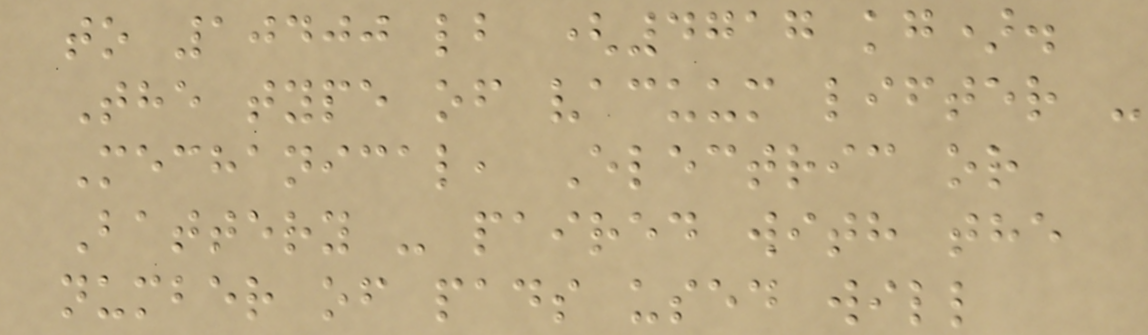to 10400 lb (4717 kg).
The type of vacuum lifter -
Mechanical, Electric or
Battery - paired with the
number of pads used will
